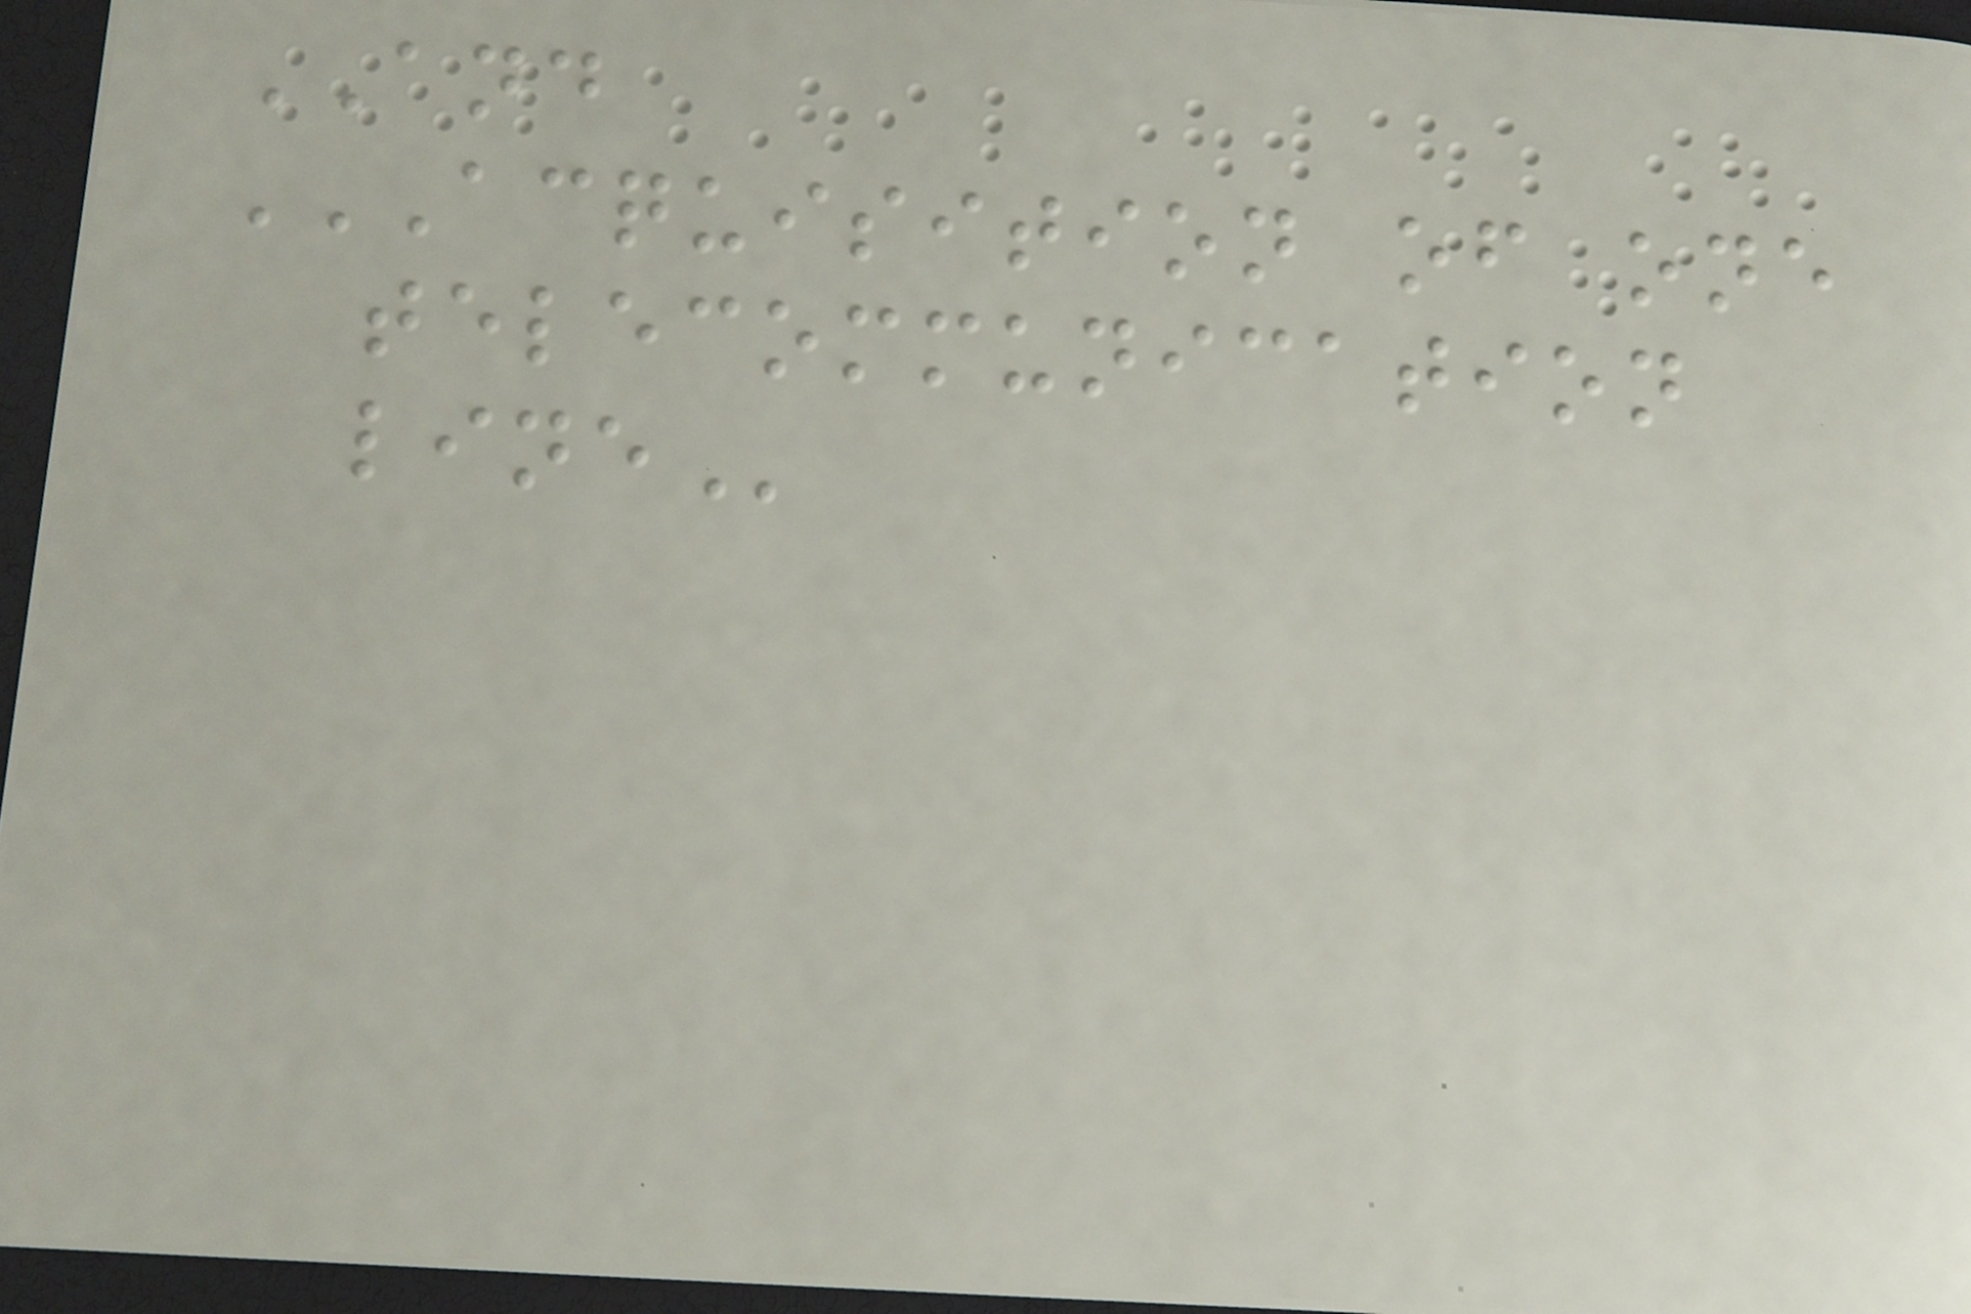AND
ACQUISITION OF ONE
TELECOMMUNICATION
LINE
